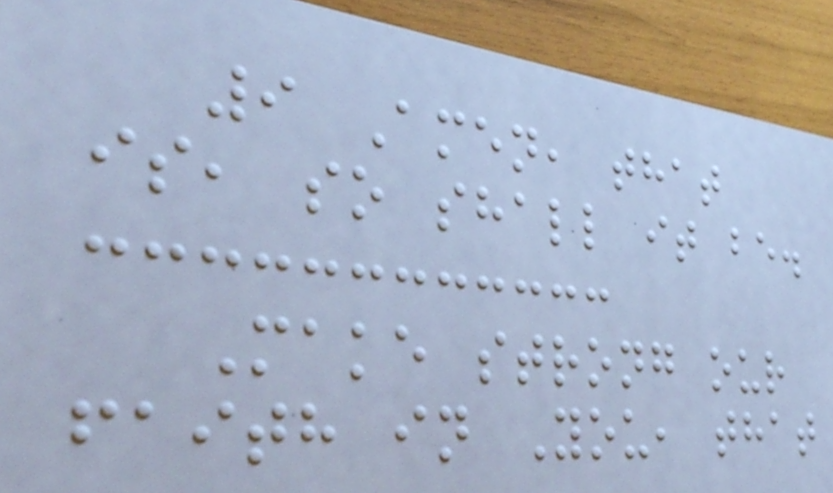9 Amen, that
is, so shall it be.
Make strong our
faith in You, that
